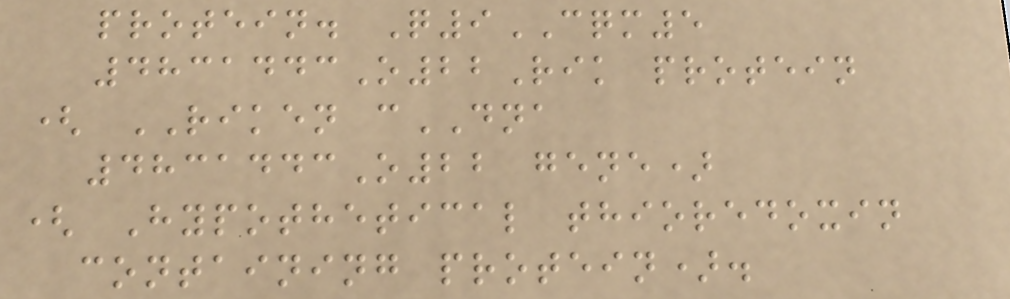protein. Q9CQM5
4831443O22Rik protein
( RIKEN cDNA
4831443O22 gene)
( Hypothetical thioredoxin
containing protein).
